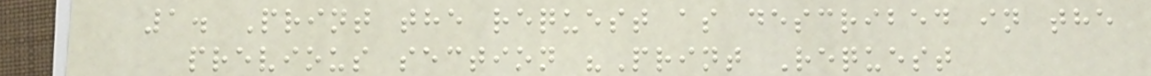1. Print the request as described in the
previous section "Print Request
